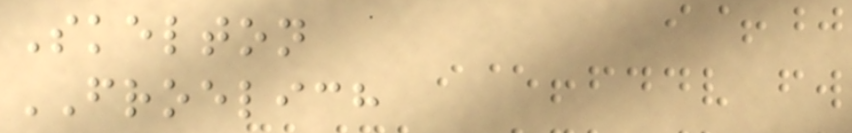Skelton
FROELICH
